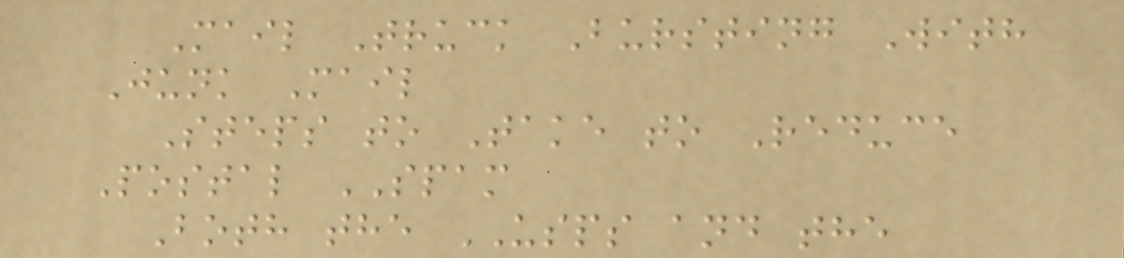Mail Truck Bursting With
Junk Mail
Steps to Take to Reduce
Postal SPAM
Both the USPS and the
